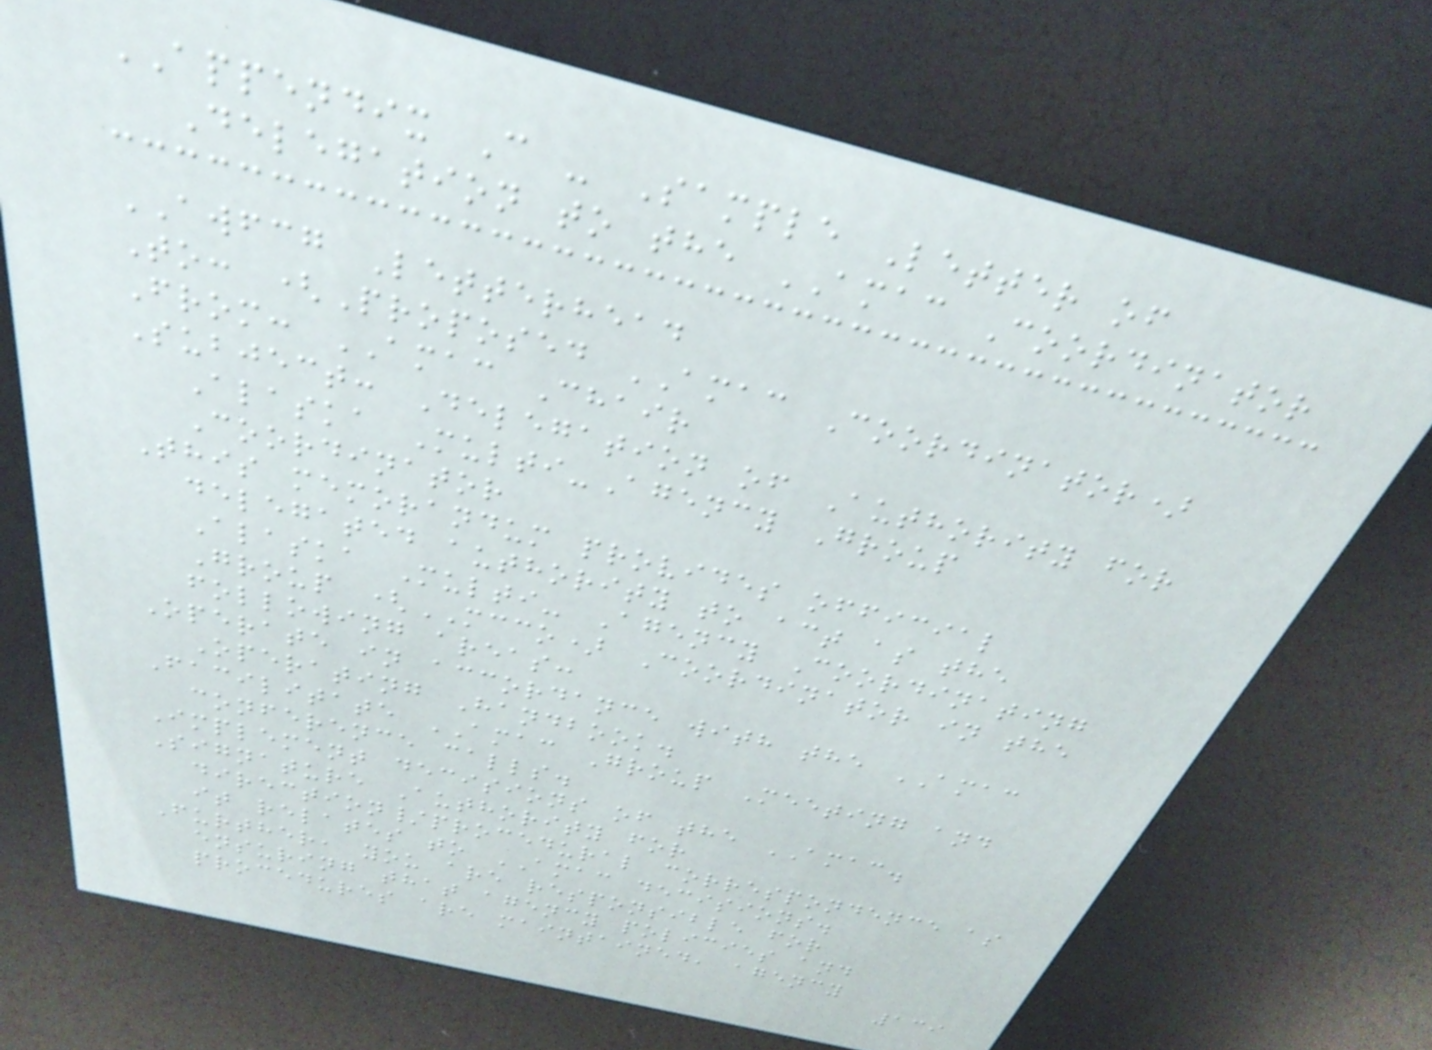APPENDIX C - Sample Letter of
Delegation to the AMAC Coordinator
AWFCG Letterhead
To: (Proposed AMAC Coordinator)
From: AMAC Chair
Subject: Delegation of Authority for
Alaska Multi-Agency Group
Coordinator
This memorandum provides official
delegated authority to act as the
Alaska Multi- Agency Coordinating
Group (MCCO) Coordinator in the
following areas:
Operate in accordance with the AMAC
Operating Handbook.
Facilitate AMAC Group Meeting and
conference calls.
Implement decisions of the AMAC.
Signature Authority for
direction/procedural correspondence as
it relates to AMAC decisions.
Further, you are responsible for
ensuring that agency policies and
procedures are maintained, agency
139
